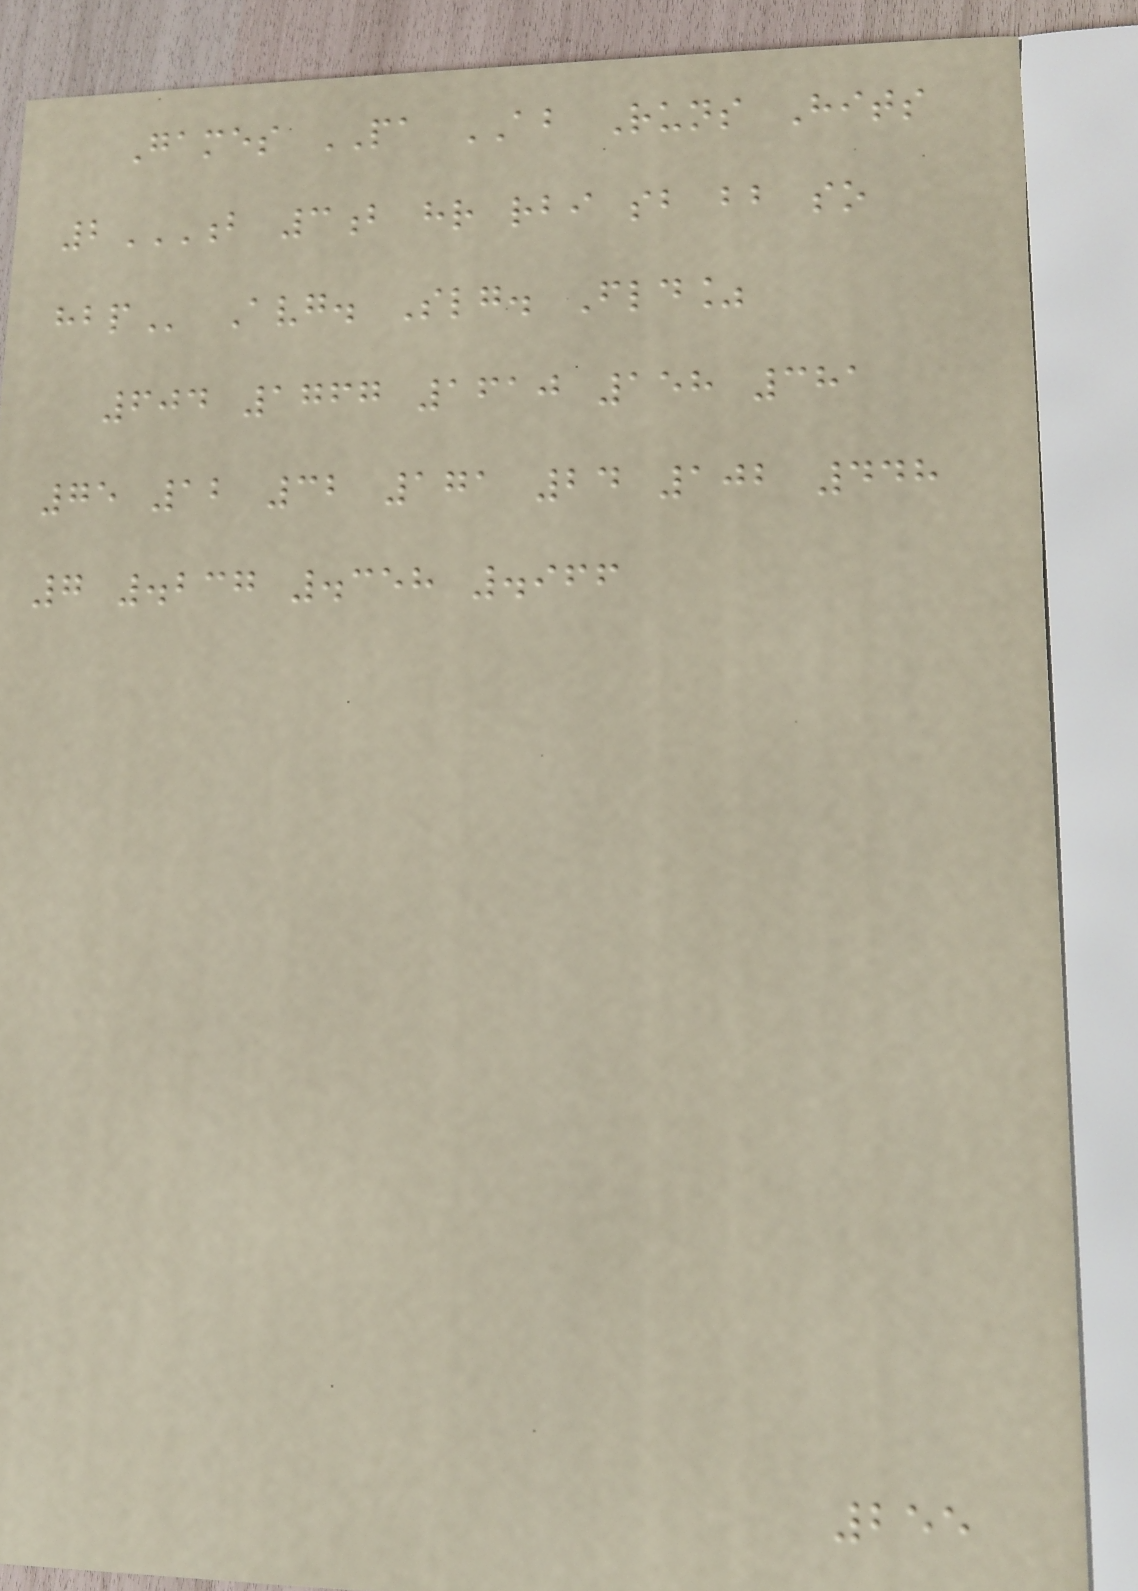Games PA AB Runs Hits
2B 3B HR RBI SB BB SO
HBP Avg. Slg. Fld%
604 1767 1610 158 381
75 12 32 171 24 102 448
7 .237 .358 .966
255
